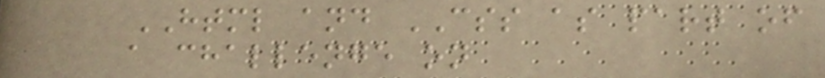HTML and CSS as part of
a challenge on
